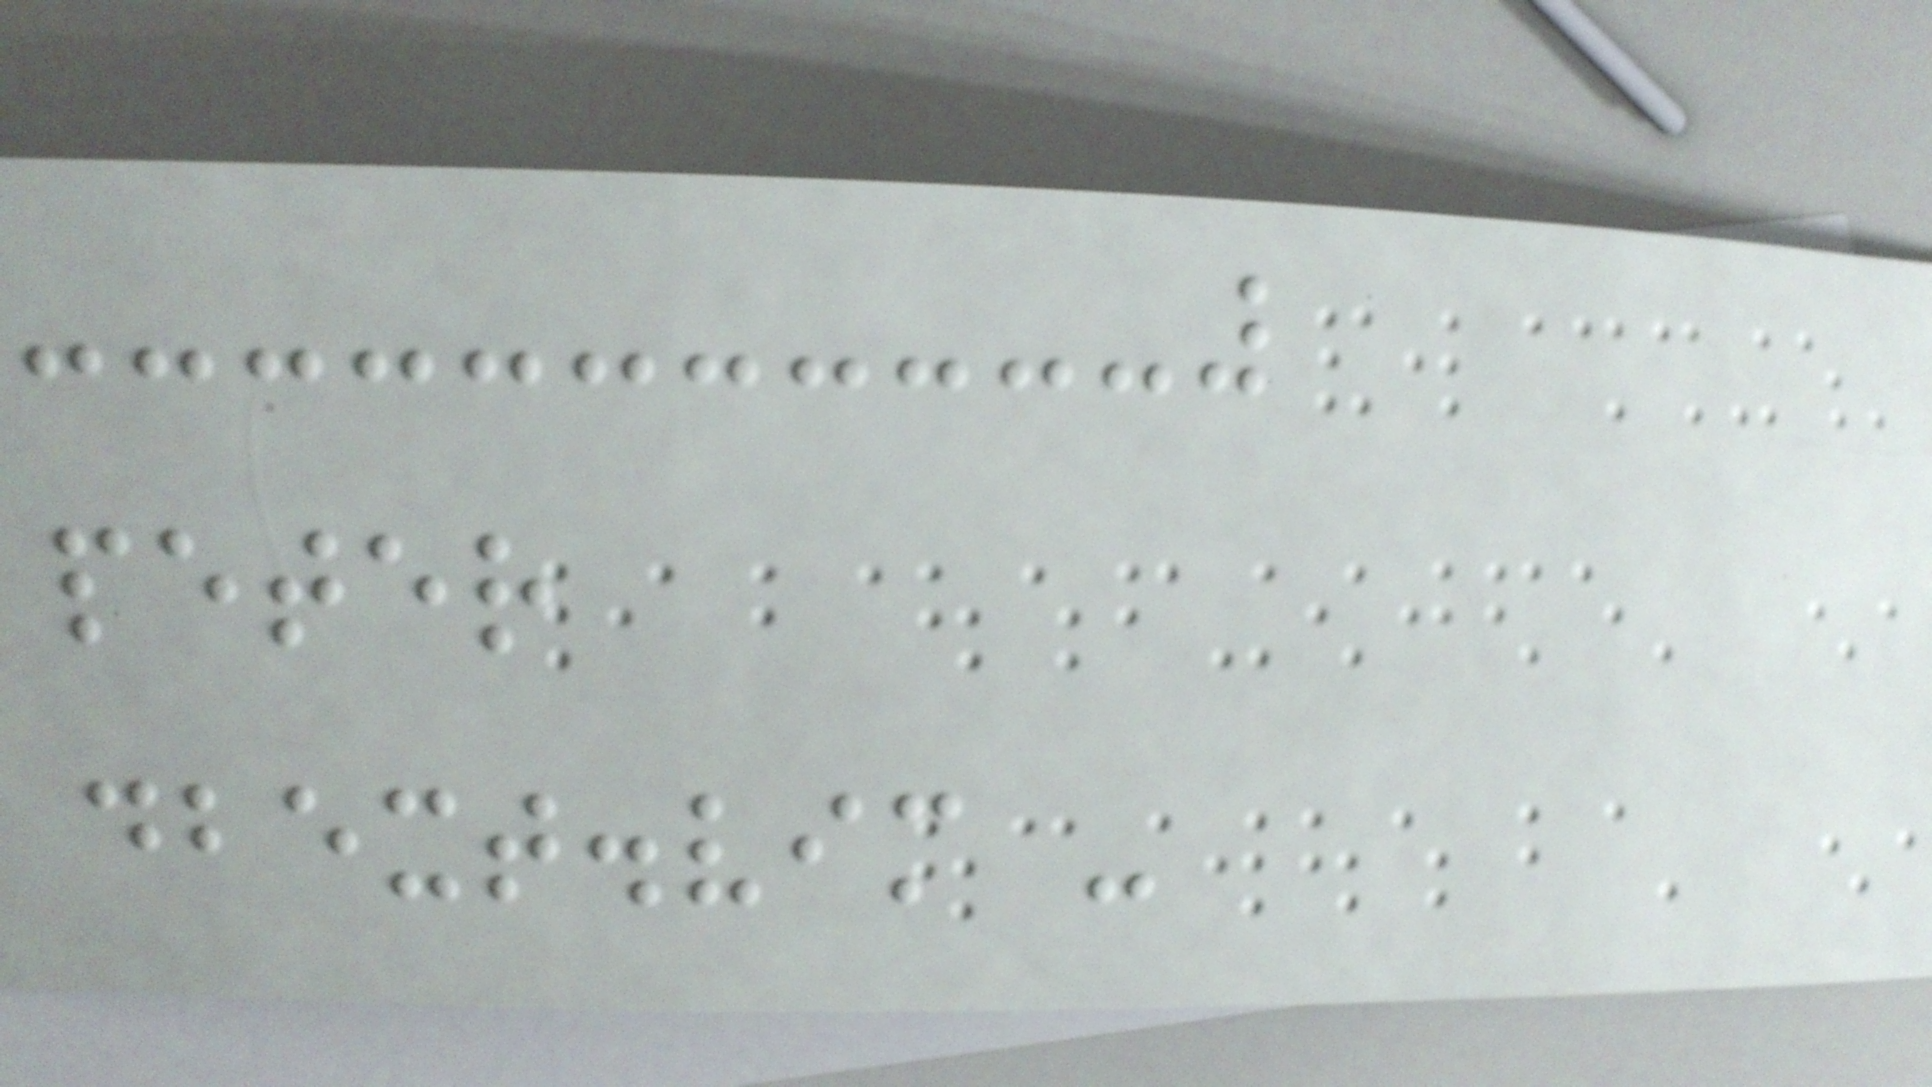peter
dbext.vim -
